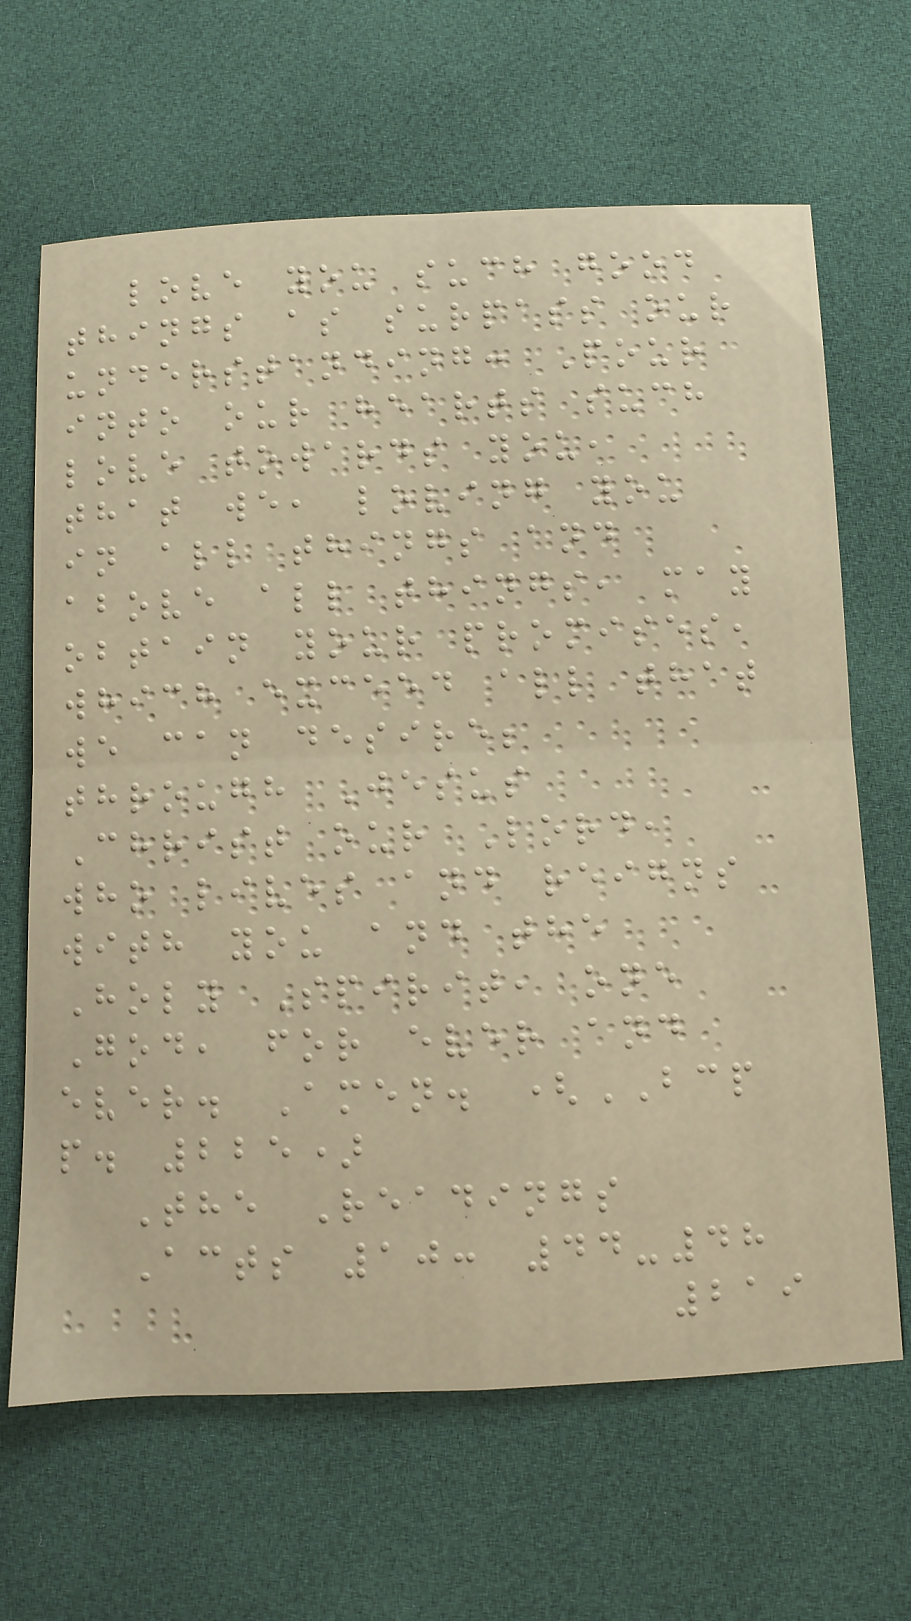love you such good
things as surpass our
understanding: Pour
into our hearts such
love towards you,
that we, loving you
in all things and
above all things, may
obtain your promises,
which exceed all that
we can desire;
through Jesus
Christ our Lord,
who lives and reigns
with you and the
Holy Spirit, one
God, for ever and
ever. Amen. (BCP
p. 225)
The Readings
Acts 10: 44-48
219
